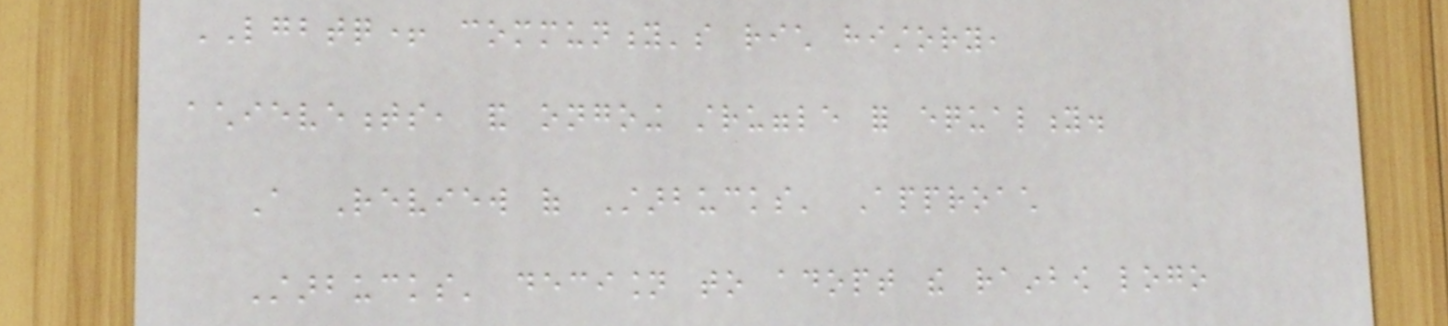LGBTQ+ community's rich history,
achievements, and ongoing struggle for equality.
A Review of Starbucks' Approach
Starbucks' decision to adopt the rainbow logo
